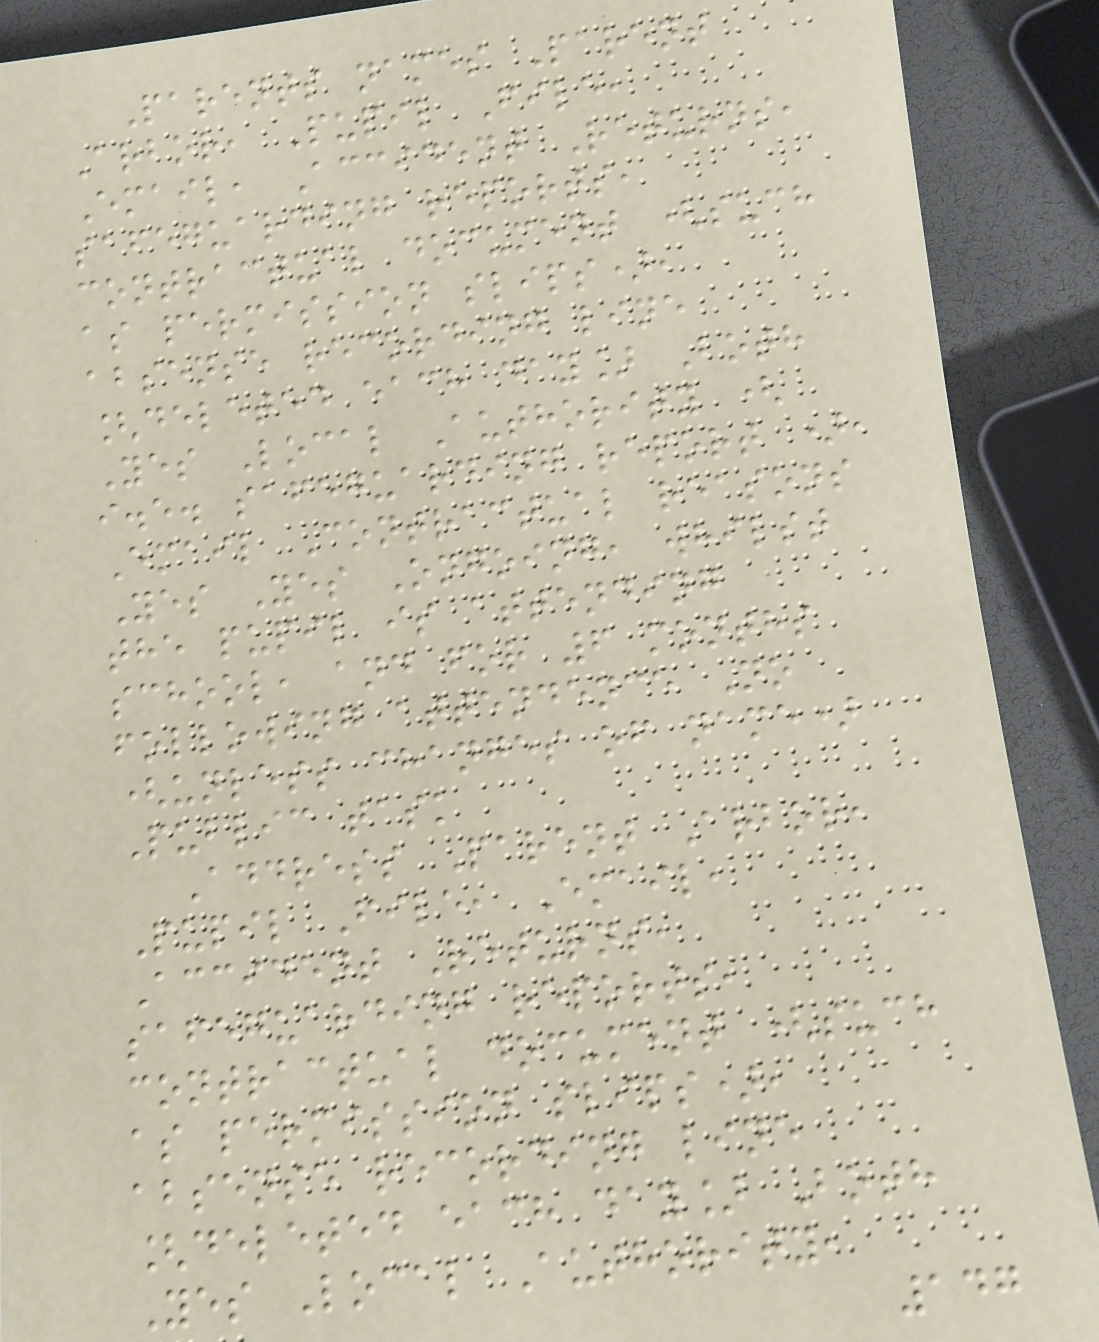Parents names Parent
Arbor, Pupil File,
Email, Accident Returns,
safeguarding reports,
contractual document (such
as permission slips),
absense recording line
[deleted each day] Both
Yes Local Authority (
i.e. safeguarding report ),
Email Contractual reasons
Yes Yes Ongoing, whilst
the pupil is attending
school, and for 6 months
following attendence No
(unless changes of name)
Public task
Address Parent Arbor,
Pupil File, Email,
Accident Returns,
safeguarding reports,
contractual document (such
as permission slips),
absense recording line
[deleted each day] Both
Yes Local Authority,
147
